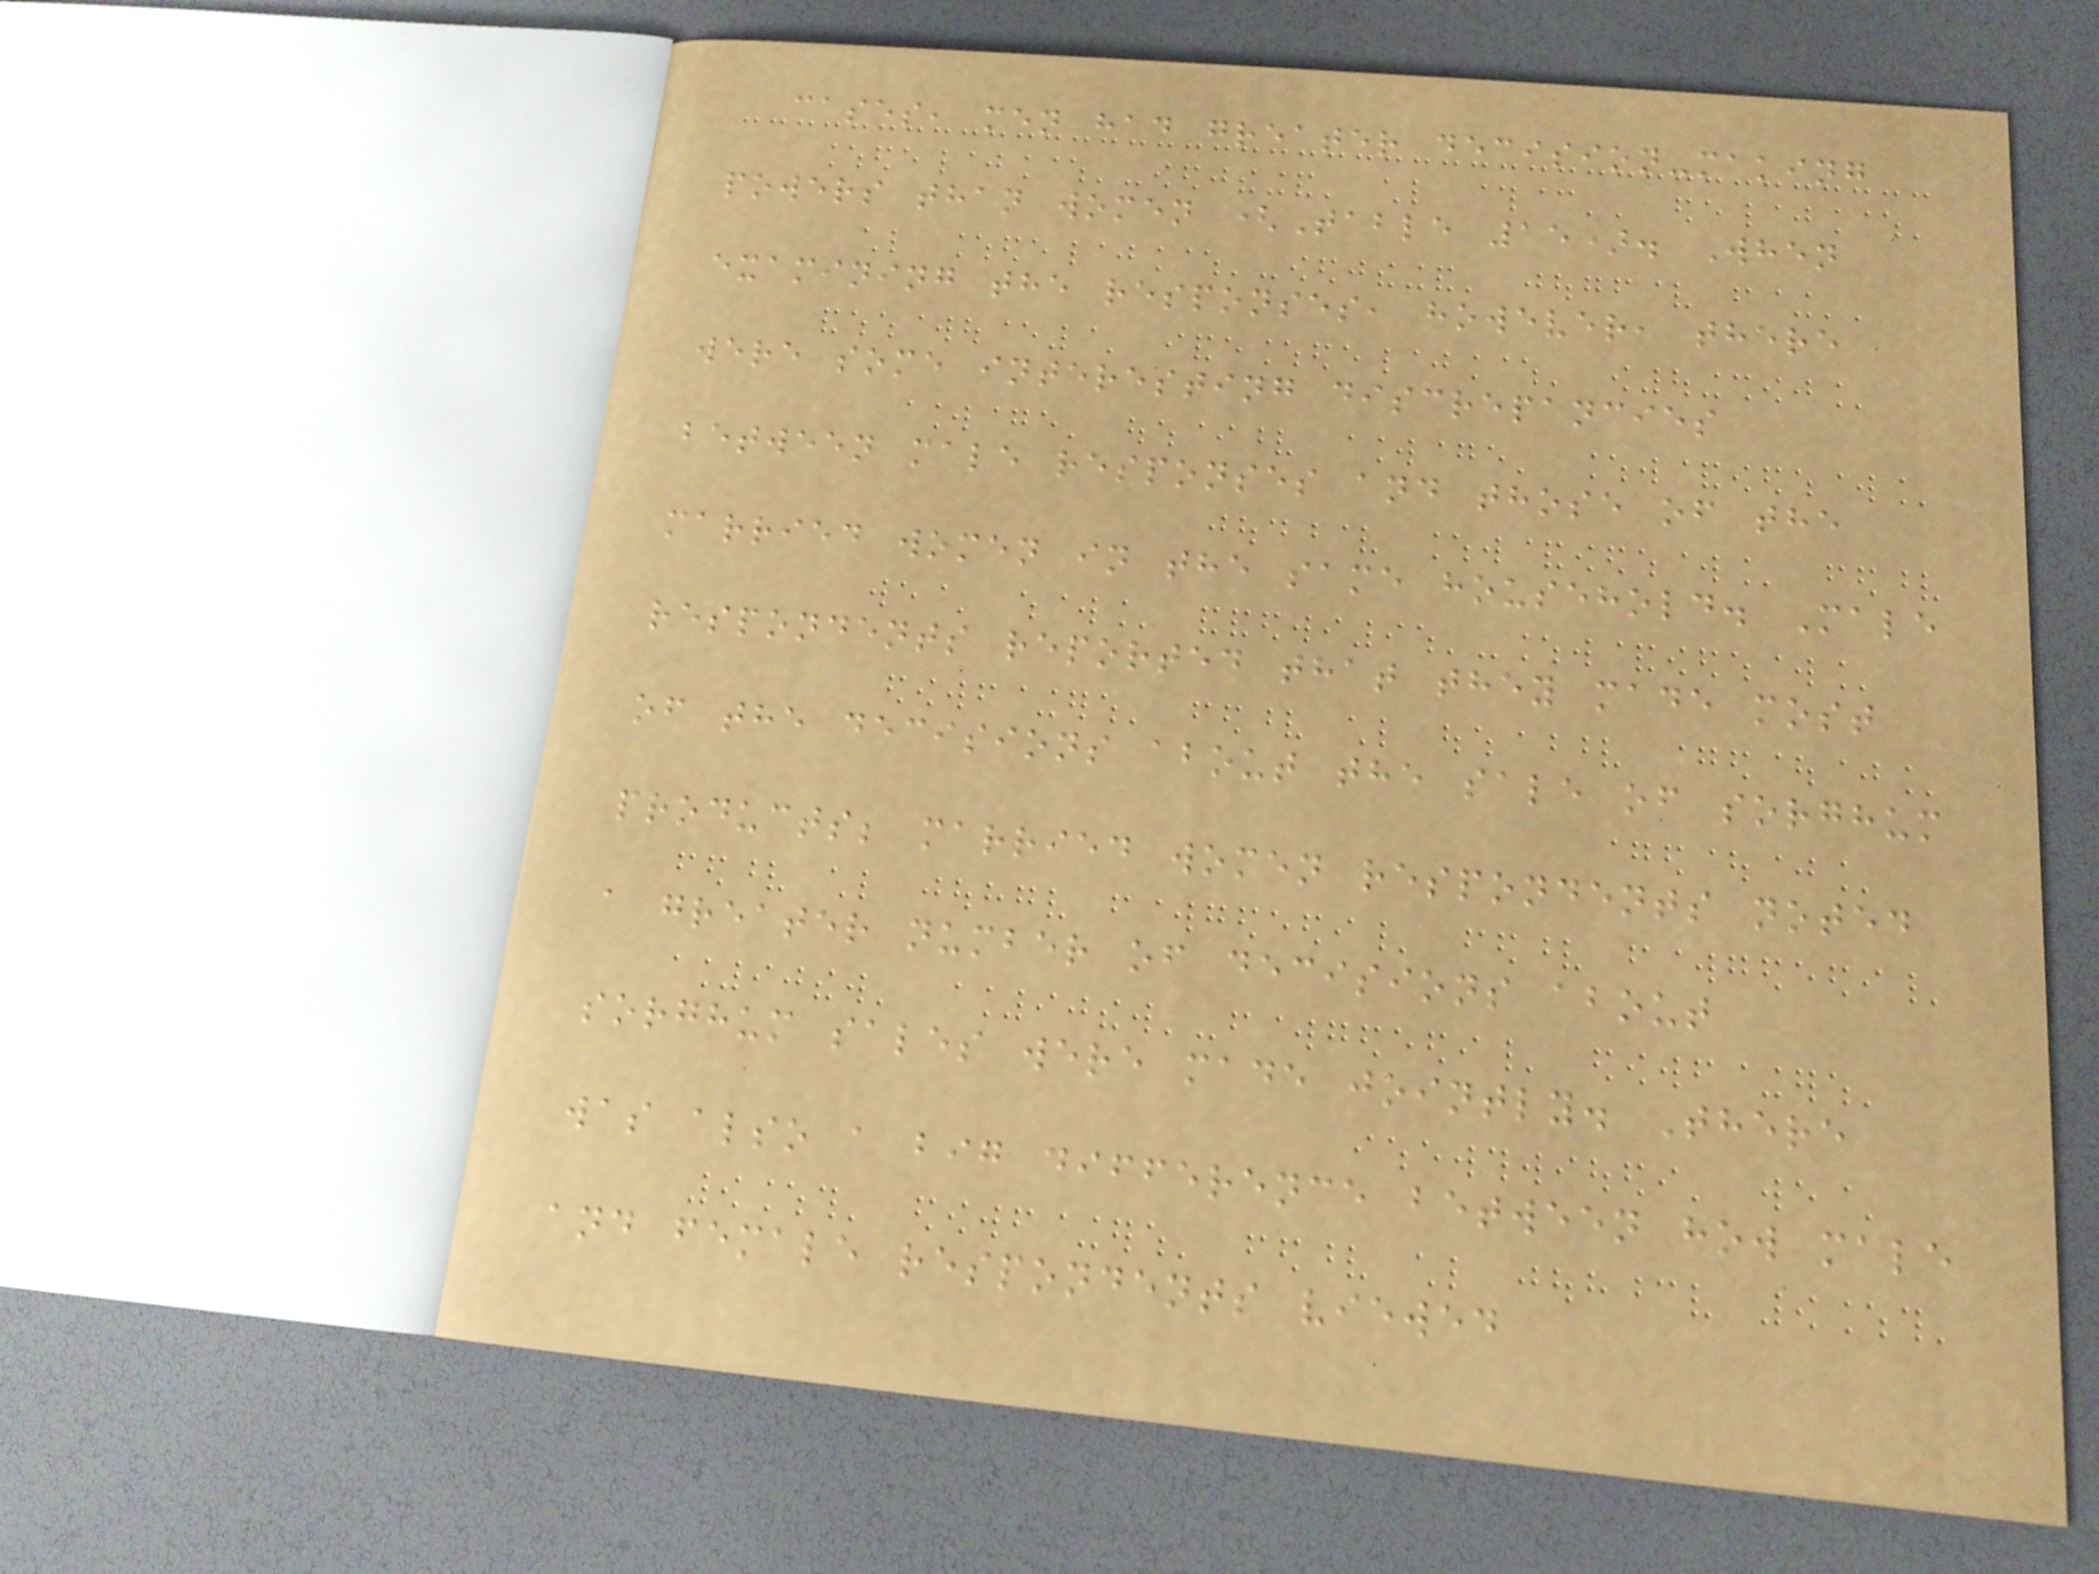cases, men had greater decision-making
powers than women (Table 15). When
examining the responses, however, there
were some interesting discrepancies
between male responses and those of the
married women in the same household. Male
respondents reported that they made most
of the decisions about the sale of sorghum
products; married women respondents noted
a greater number of decisions about
sorghum sales were made jointly. There
was also a big difference between how male
and female respondents viewed
